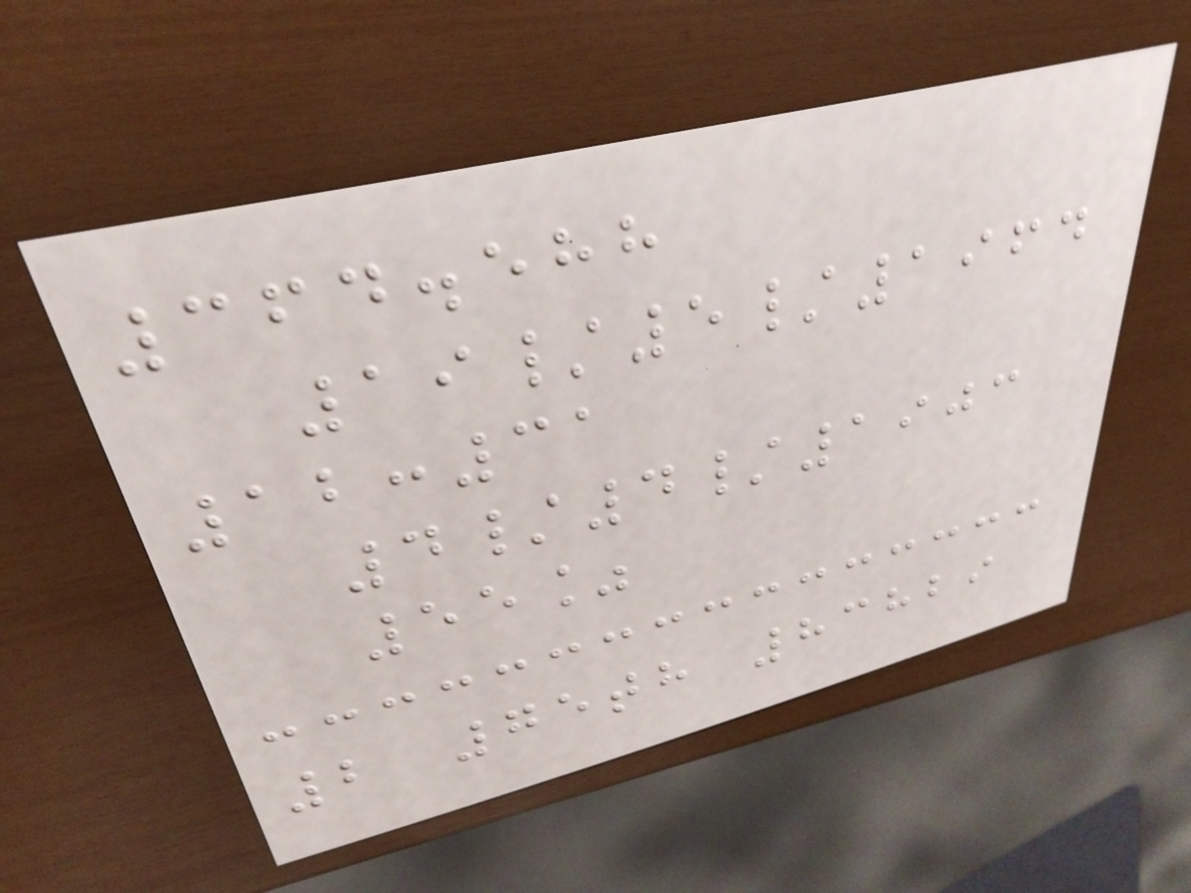364.588
19/5/1964
12:31
4/4/1903
55%
2 75th 83829
